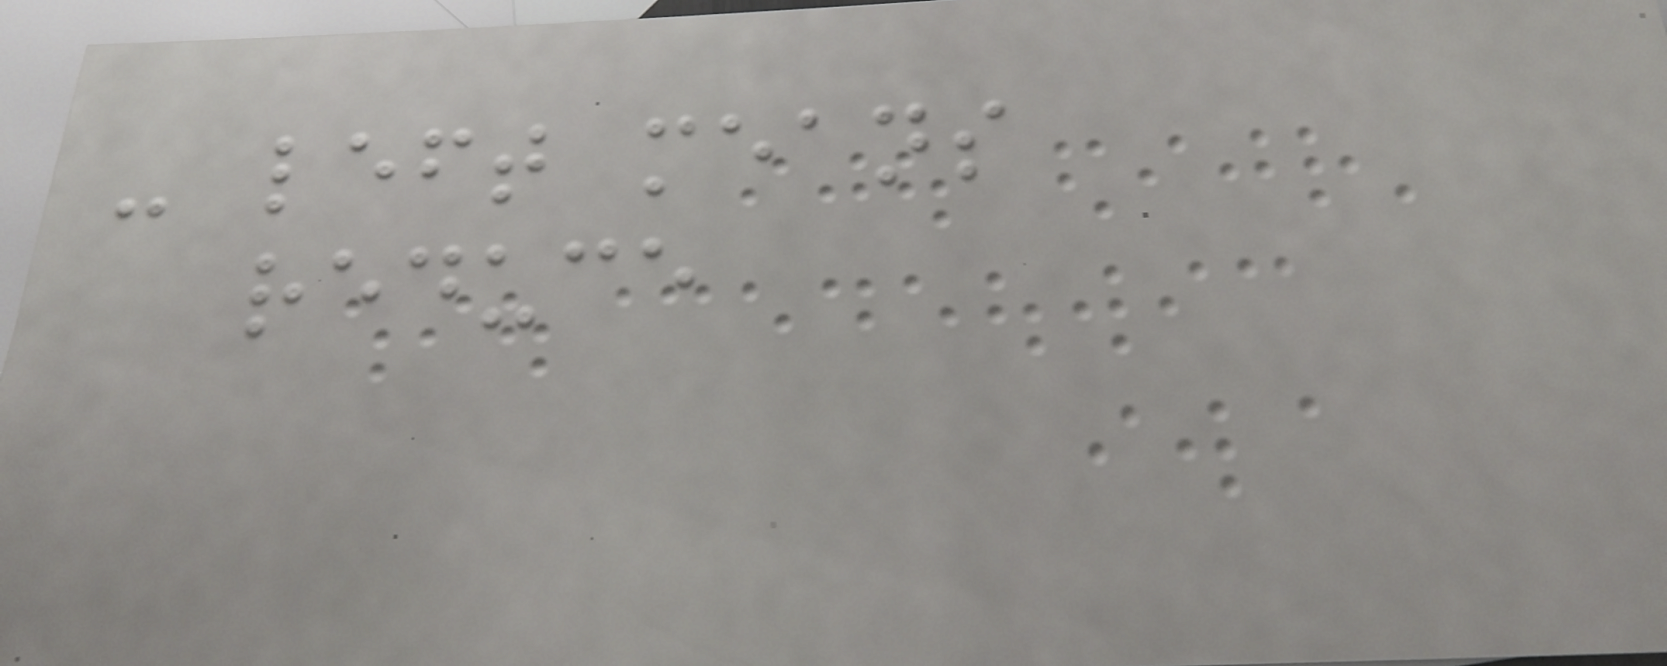- left means
reduce
